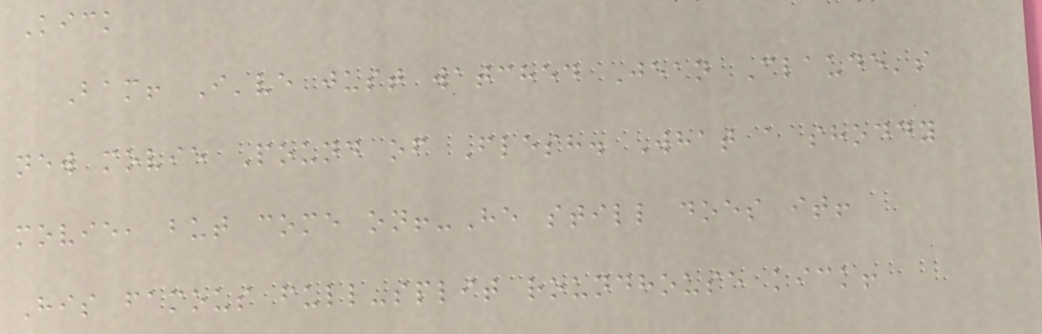Kick
Bam! I've just watched Jean Claude's
new movie Pound of Flesh. What a shoddy
movie, but come on!-He still does it!
His famous full-split roundhouse kick!
